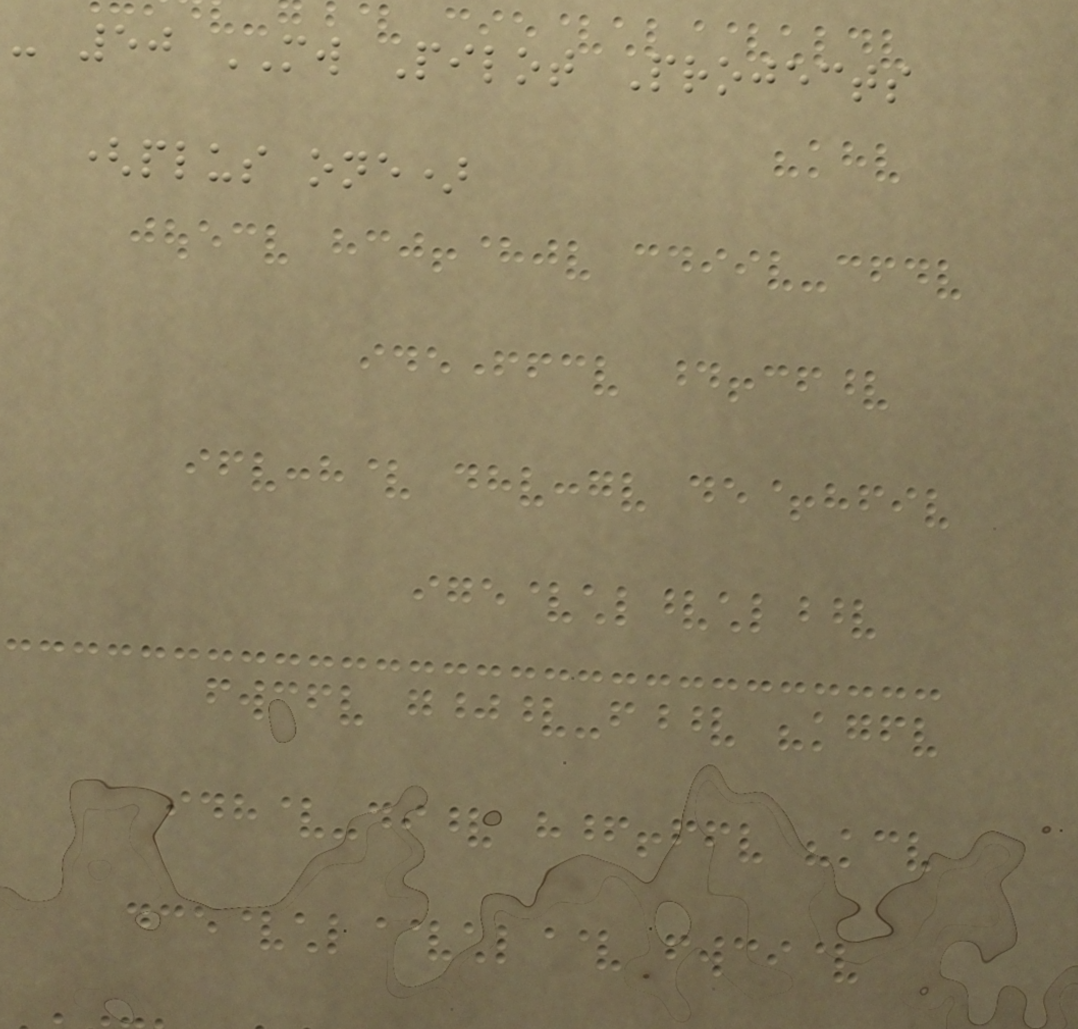- 50 MW Pilot Projects
(plus one)
